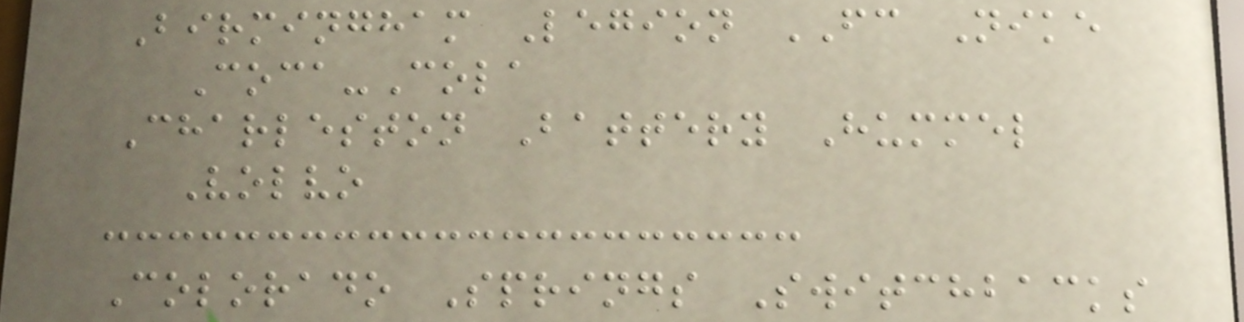Birmingham Legion FC Nike
Coca-Cola
Charleston Battery Hummel
Volvo
Colorado Springs Switchbacks
